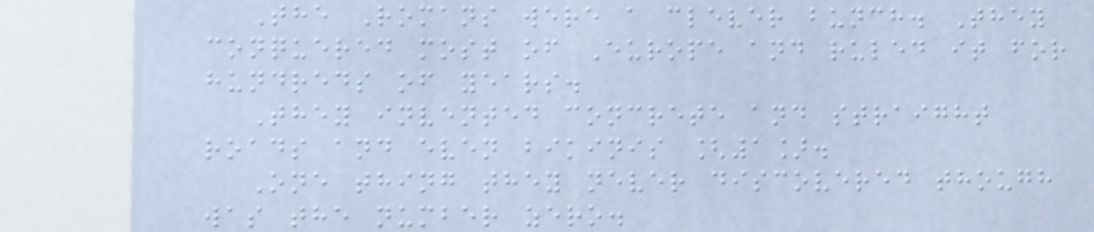The Romans were a clever bunch. They
conquered most of Europe and ruled it for
hundreds of years.
They invented concrete and straight
roads and even bikinis [1].
One thing they never discovered though
was the number zero.
